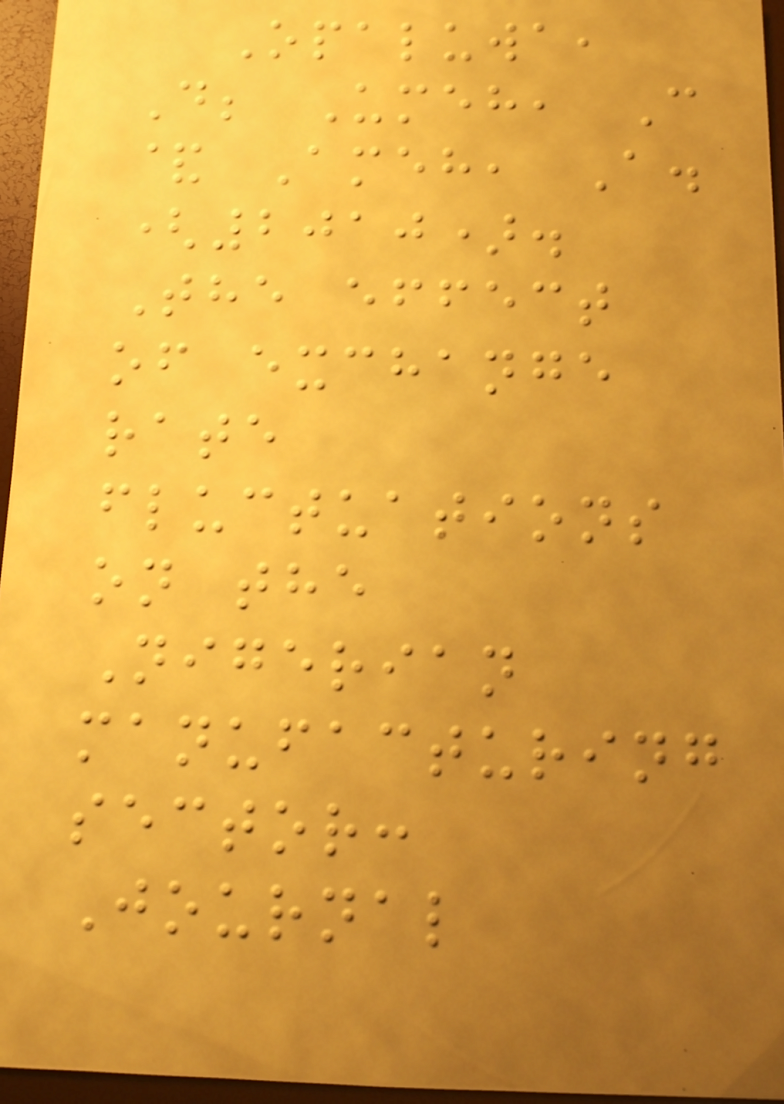Opaluwa,
D; Umeh, C
& Ameh, A.
(2010).
The effect
of exchange
rate
fluctuations
on the
Nigerian
manufacturing
sector:
Journal
